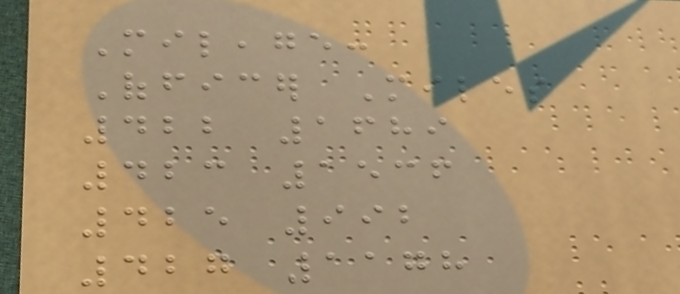Mileage:
Officer Miles
422 1689
423 1536
425 992
427 1178
